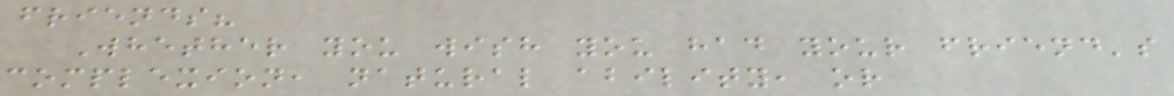friends?
Whether you wish you had your friend's
complexion, natural ability, or
